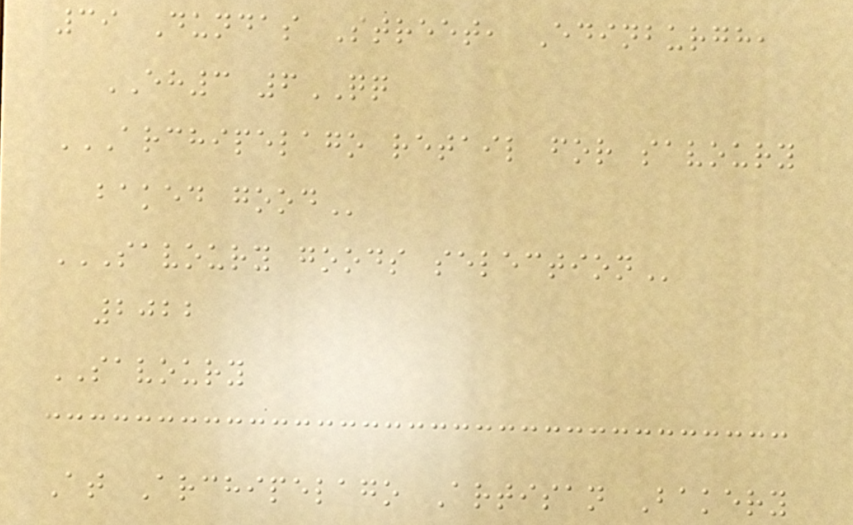39 Dundas Street, Edinburgh,
EH3 6QQ
ARCHIPELAGO RETAIL FOR SAVOURY
BAKED GOOD
SAVOURY GOODS SELECTION
2022
SAVOURY
At Archipelago Artisan Bakery
